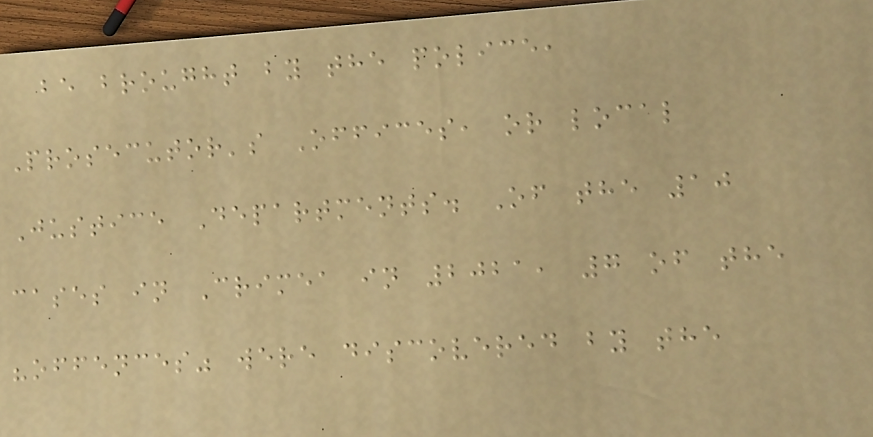be brought by the police,
Prosecutor's Offices, or local
Justice Departments. Of the 10
cases in Crimea in 2021, 7 of the
"offences" were discovered by the
